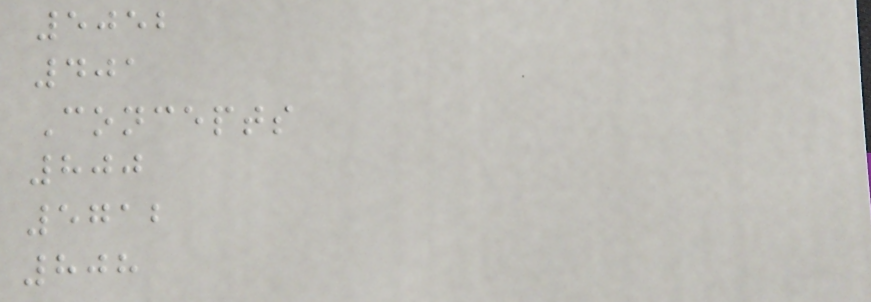5052
401
Concepts
800
5712
808
